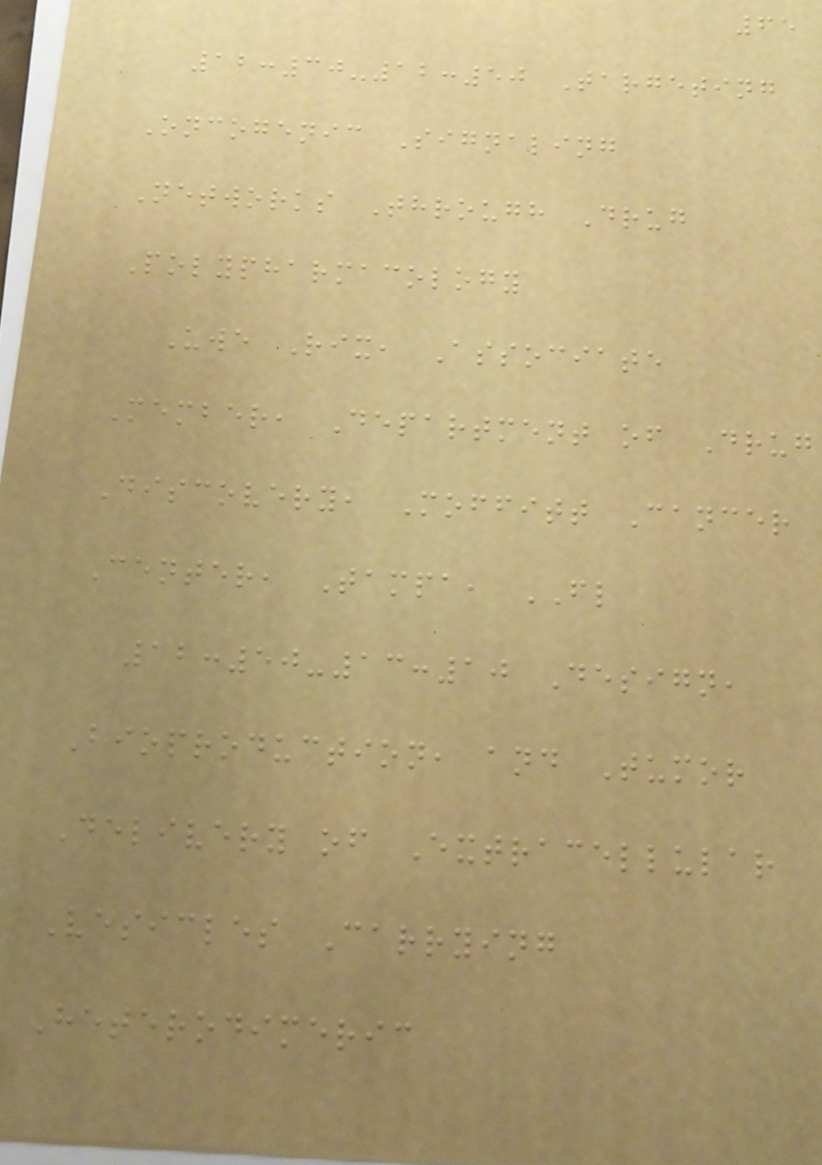65
12:30-12:50 Targeting
Oncogenic Signaling
Networks Through Drug
Polypharmacology
Uwe Rix, Associate
Member, Department of Drug
Discovery, Moffitt Cancer
Center, Tampa, FL
12:50-13:10 Design,
Bioproduction, and Tumor
Delivery of Extracellular
Vesicles Carrying
Heterodimeric
